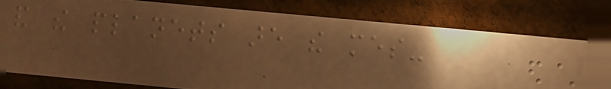and the planets are the mes-
